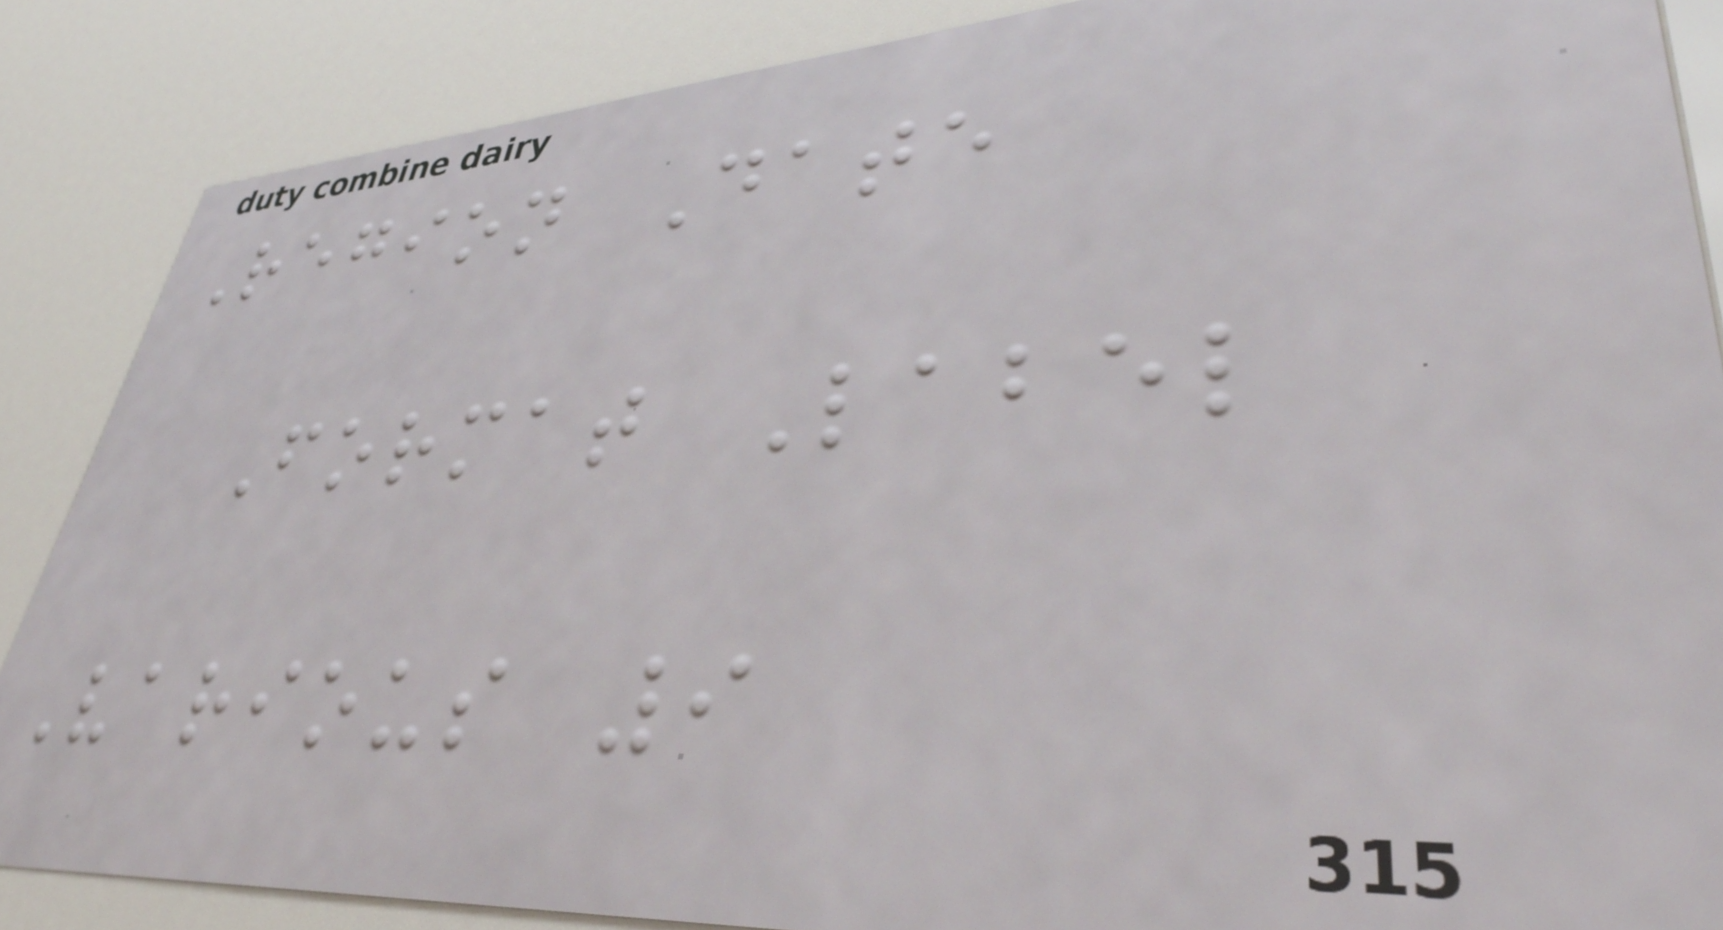Region Date
Format Label
Various 9
